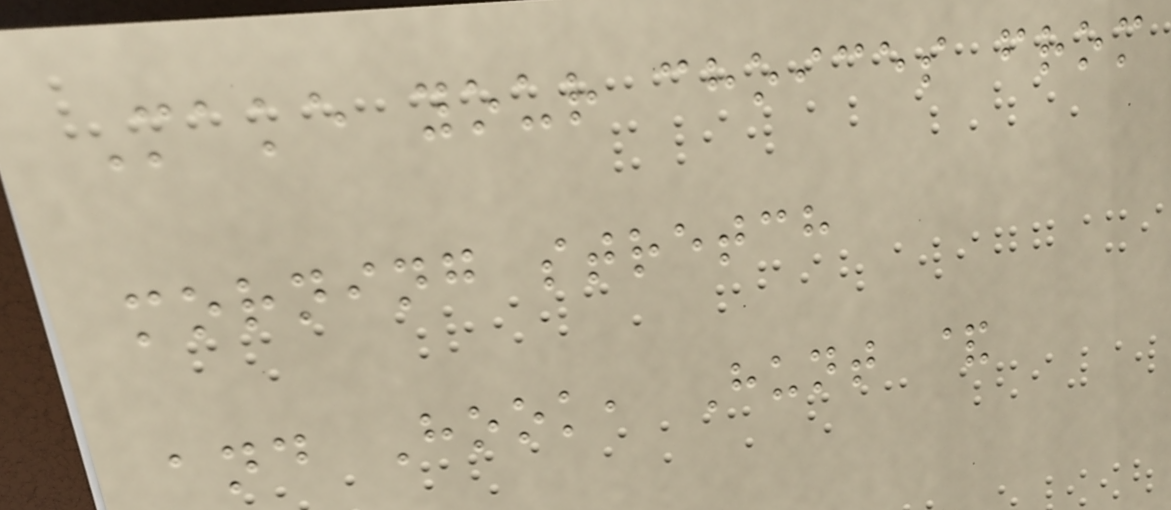Make your choices from
morning stretch
and Hook, Hunt &
